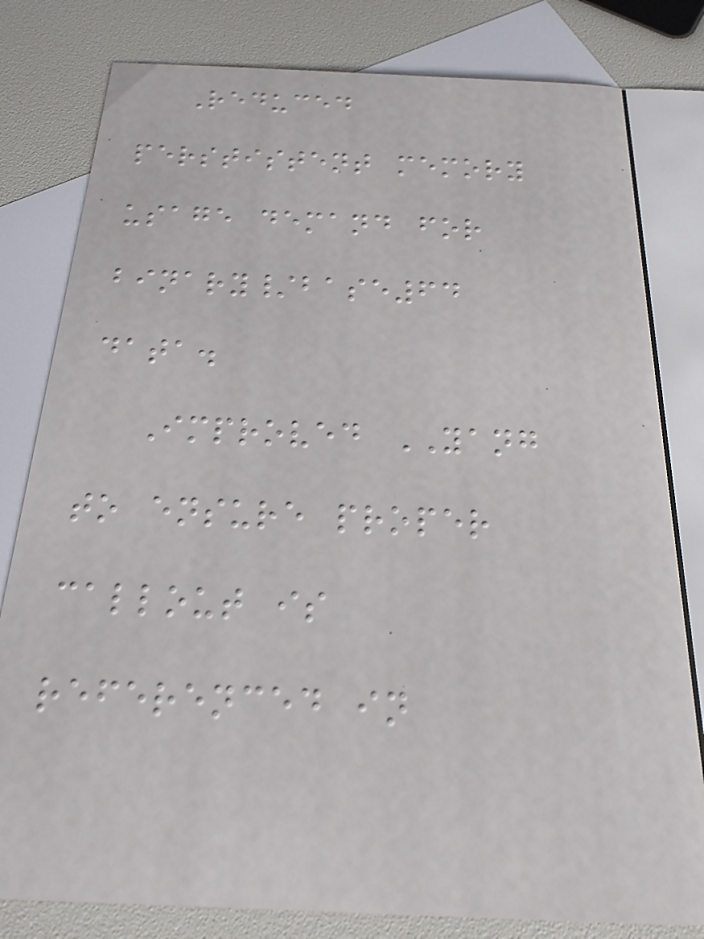Reduced
perstistent memory
usage demand for
binary/base64
data.
Improved YANG
to ensure proper
callout is
referenced in
